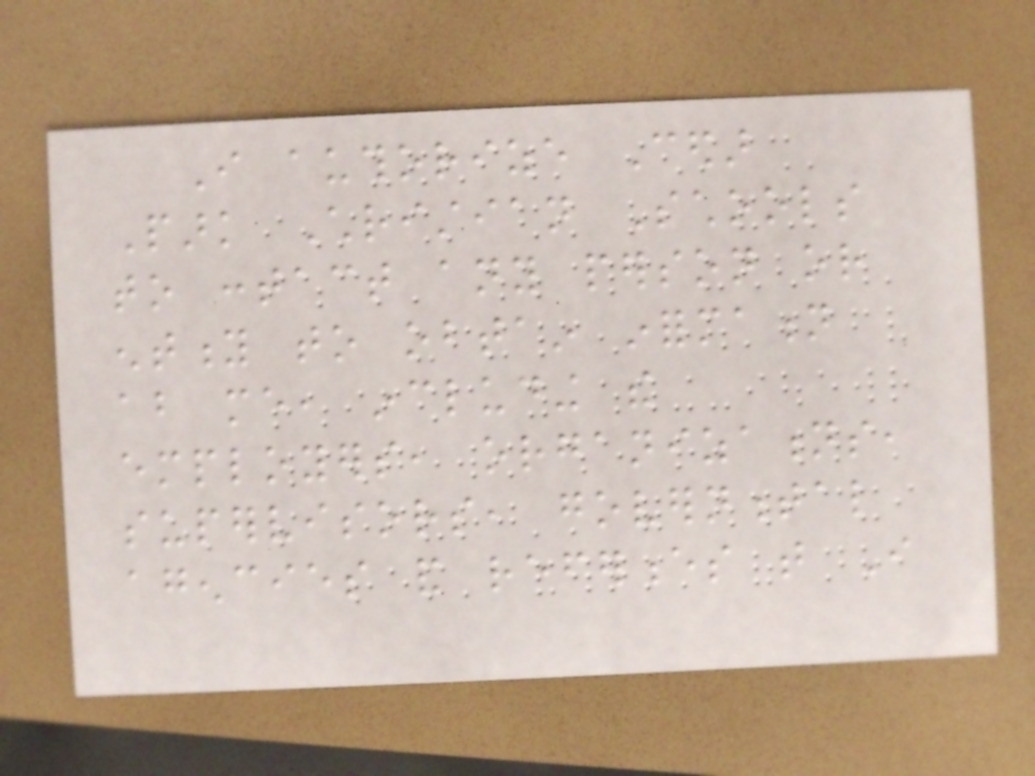I authorize Cedar
Park Christian Schools
to contact any person or
entity to obtain information
about me, including the
employers, organizations,
supervisors, governmental
agencies and references that I
